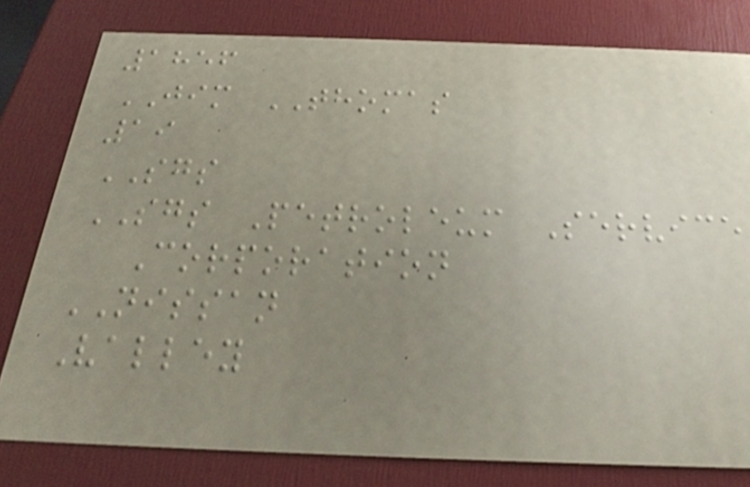1856
JIM THOMAS
19
SGS
SGS Petroleum Service
Corporation
NISSAN
Valley
